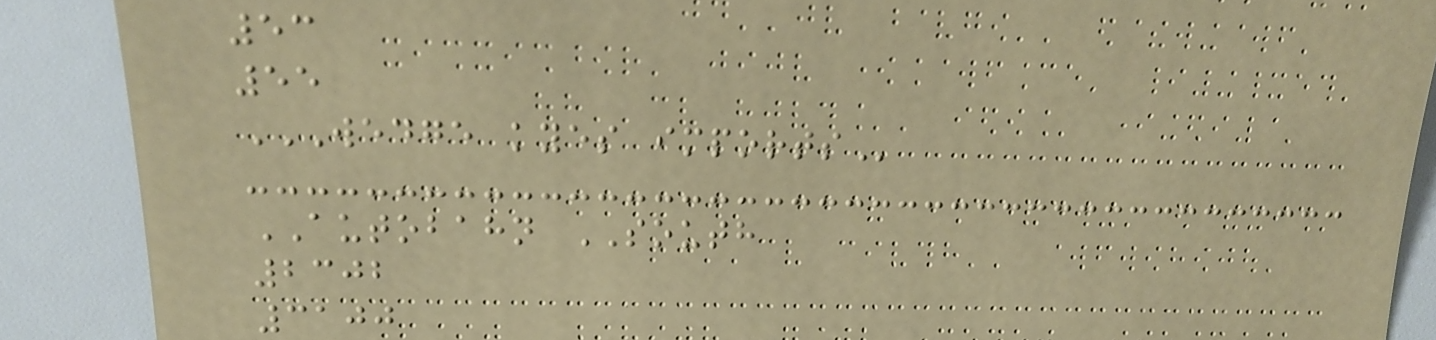53
55
WEDGE KYES IMPORTS
AUTOBAHN SOUTH
2302
3100
